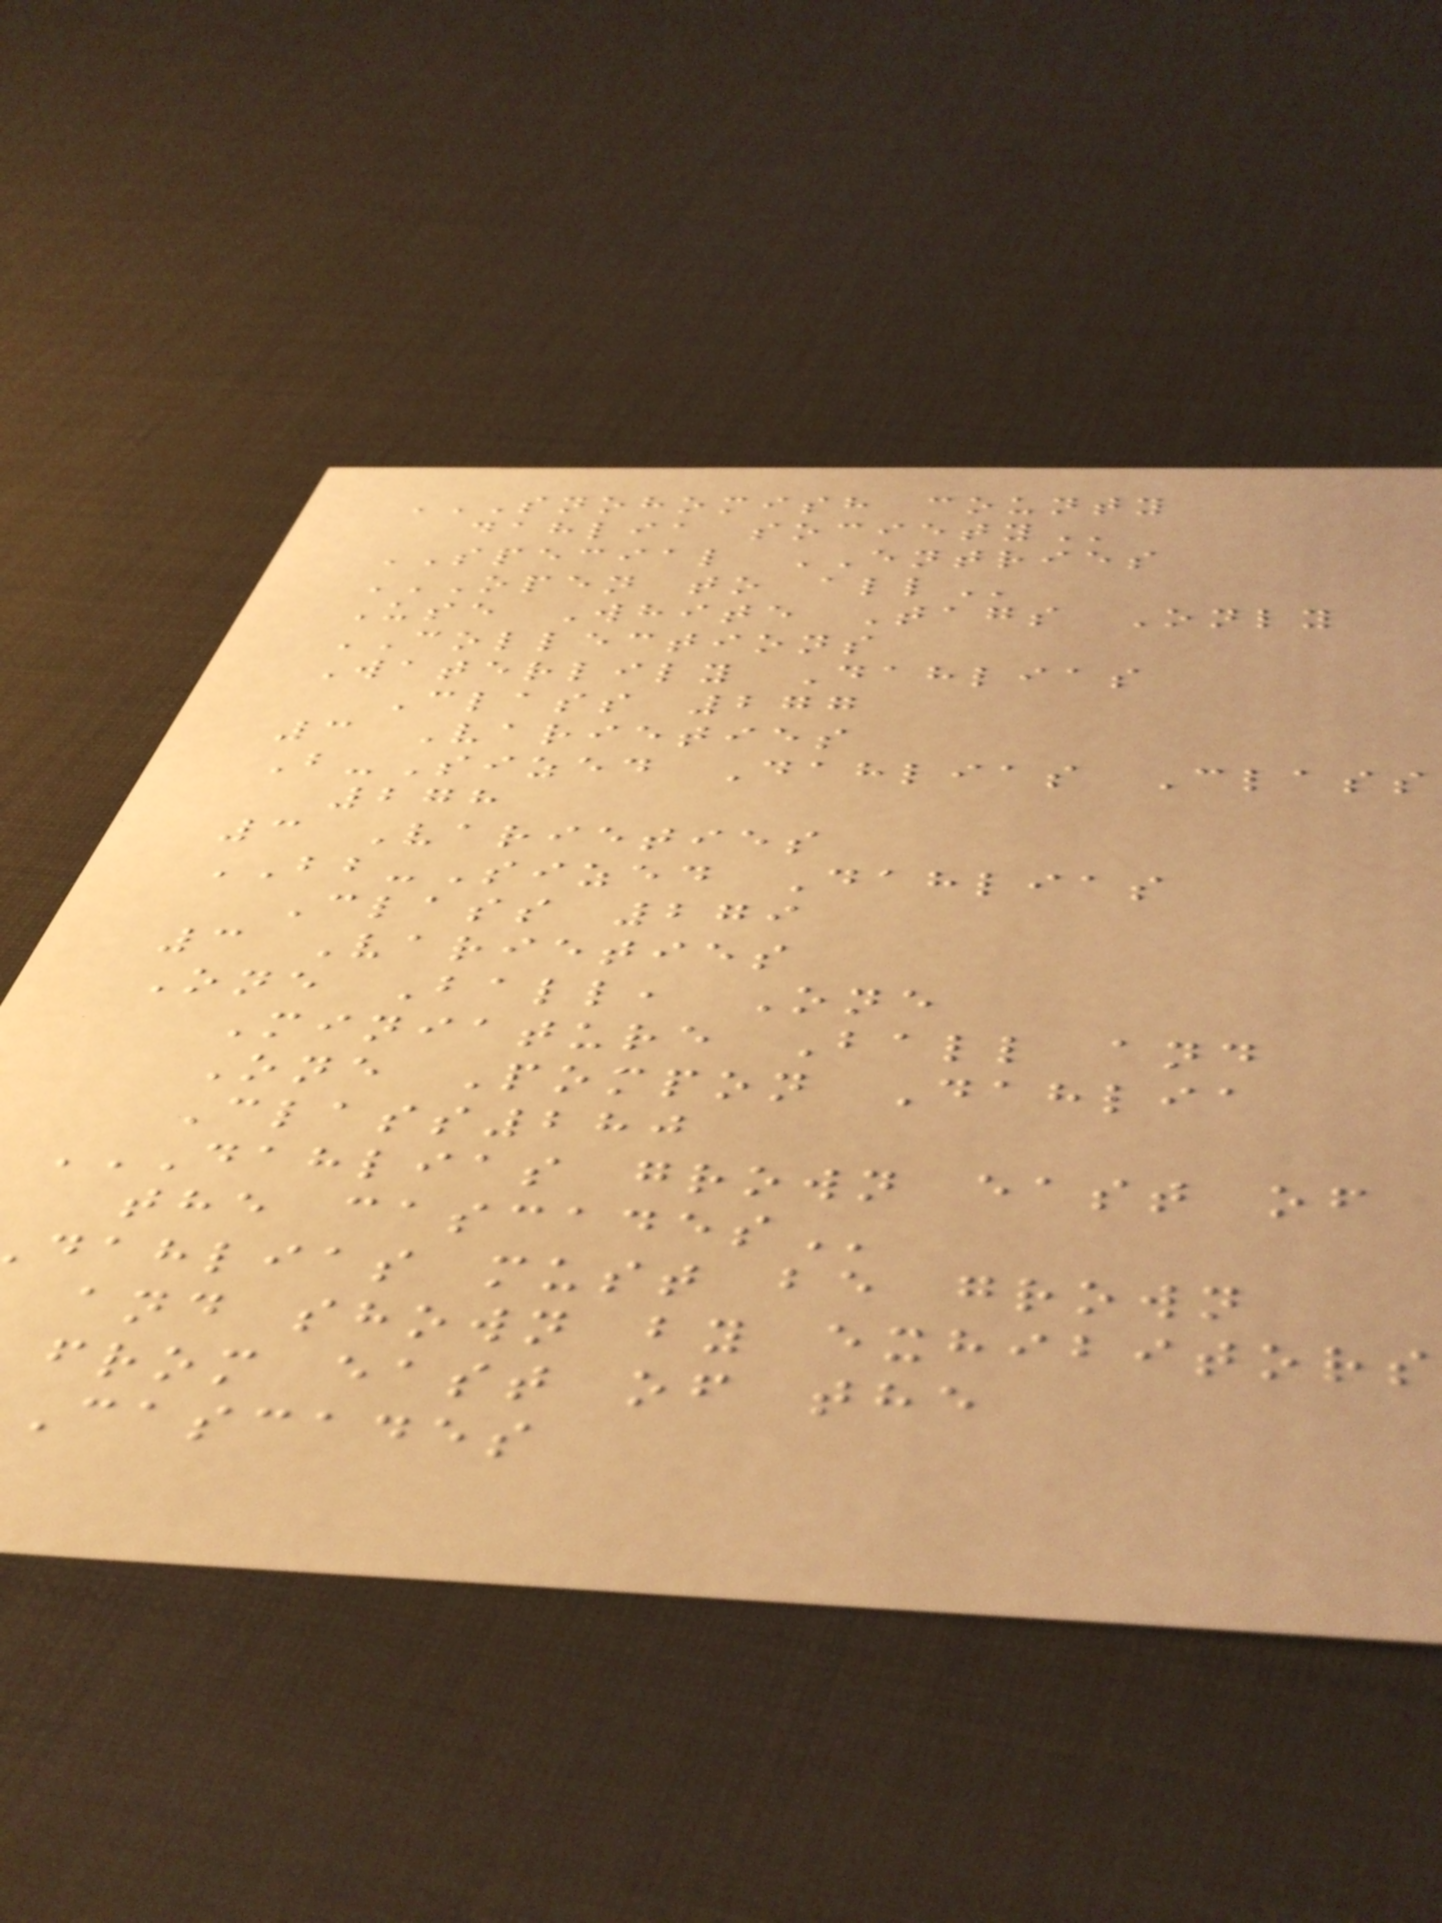SNOHOMISH COUNTY
dahlia
SPECIAL ENTRIES
OPEN TO ALL
Use White Tags Only
COLLECTIONS
Waterlily Dahlias
Class 277
3 Varieties
B-Sized Dahlias Class
278
3 Varieties
BB-Sized Dahlias
Class 279
3 Varieties
One Ball, One
Miniature Ball and
One Pompon Dahlia
Class280
DAHLIAS GROWN EAST OF
dahlias must be grown
and shown by exhibitors
from east of the
Cascades
